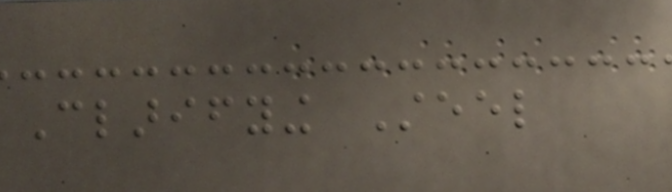Clarifying Steel
